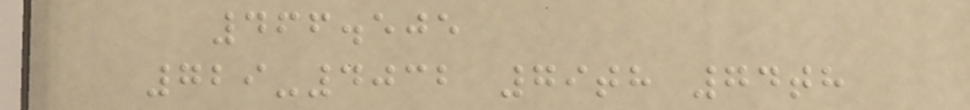466.505
729-4032 79th 74th
